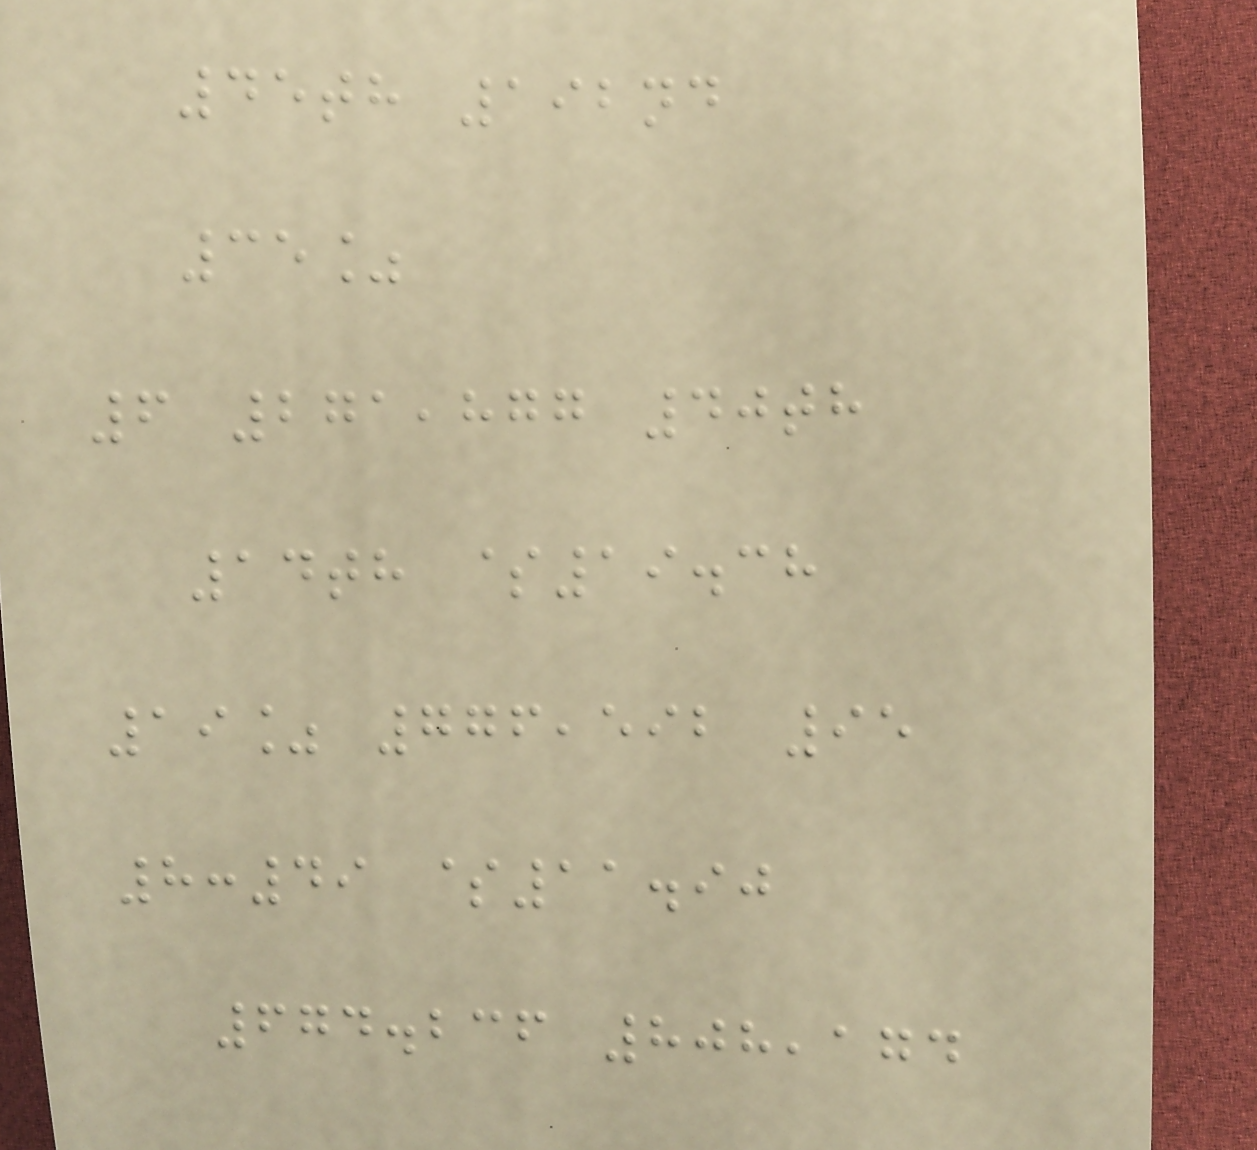45th 192nd
35%
6 271,877 40th
14th $19.38
19% 776,592 95
8:49 $11.90
674.236 808,174
